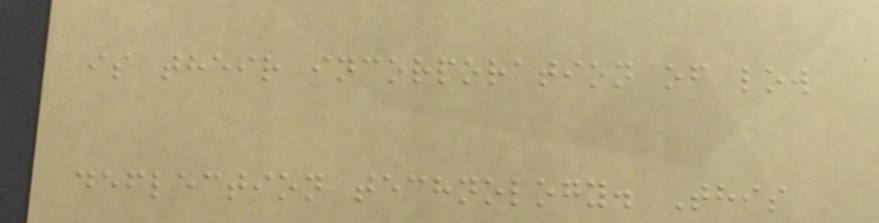is their incorporation of low
deflection technology. This
